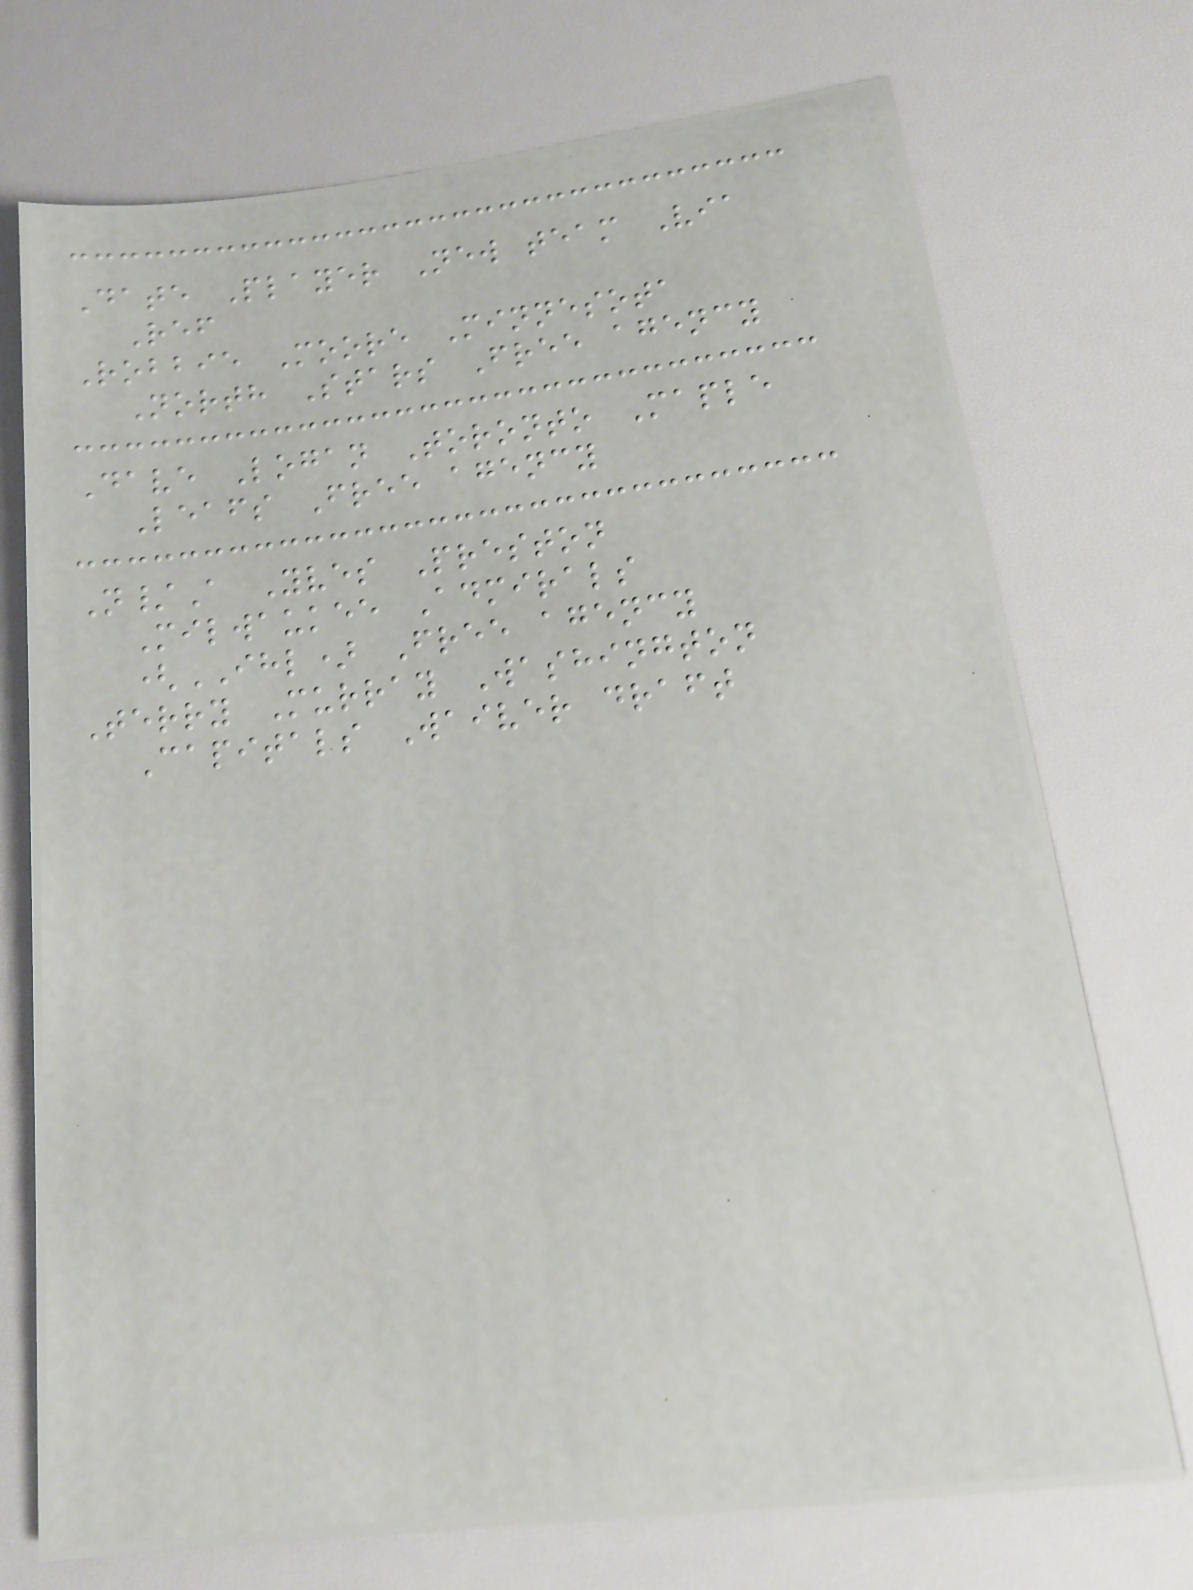Date Player New team Via
Ref
Robbie Moore Minnesota
North Stars Free agency
Dave Logan Toronto Maple
Leafs Free agency
N/A Yves Preston
Milwaukee Admirals
(IHL) Free agency
Terry Murray Washington
Capitals Waiver draft
